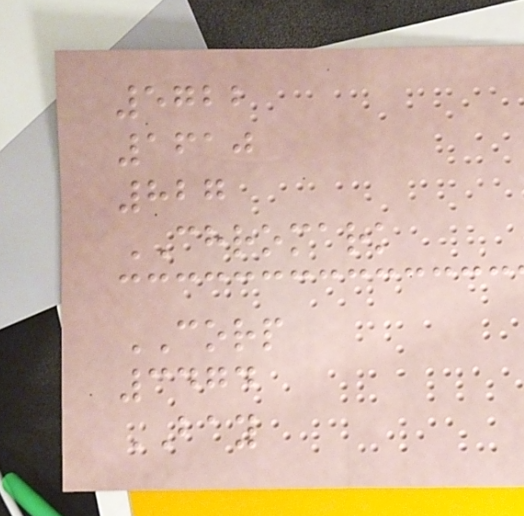5722
1610
827
CHROMARK
CORP
3474
BAY
